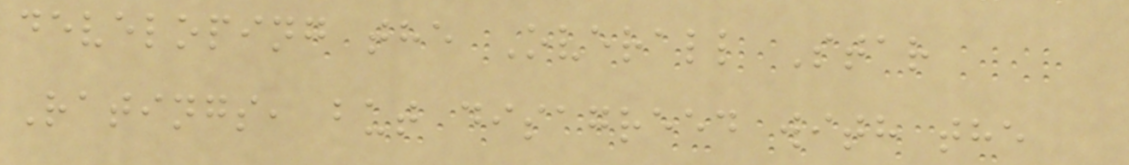developing the Overall Star
Ratings, but disagreed with the
